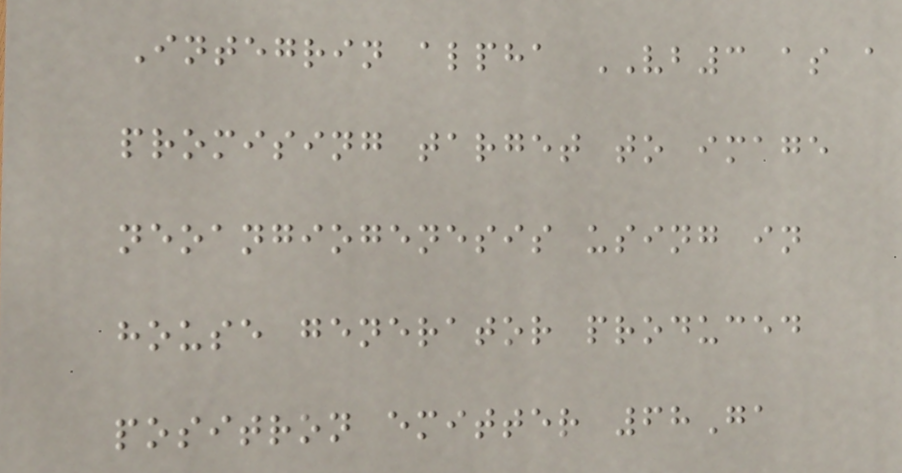Integrin alpha VB3 as a
promising target to image
neoangiogenesis using in
house generator produced
positron emitter 68Ga
